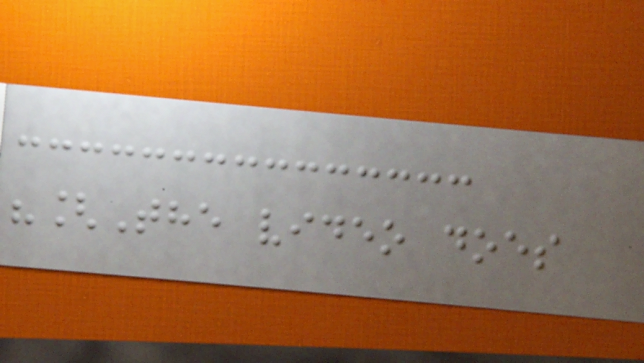"[The video does
